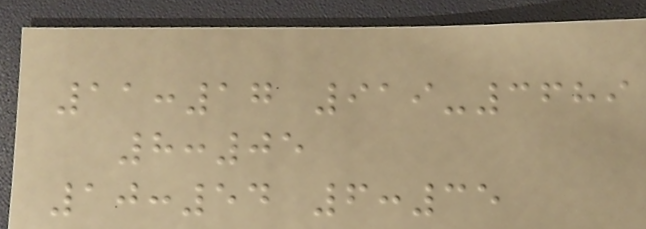11:17 919-3689
8:05
10:54 6:35
